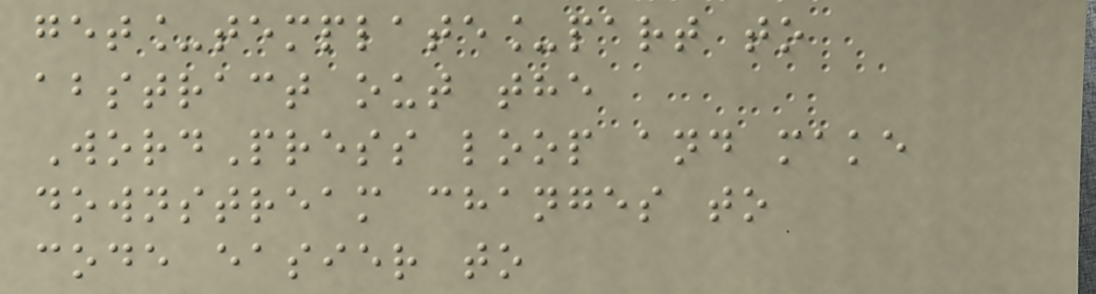get_template_part to
abstract out the
WordPress loop and make
downstream changes to
code easier to
